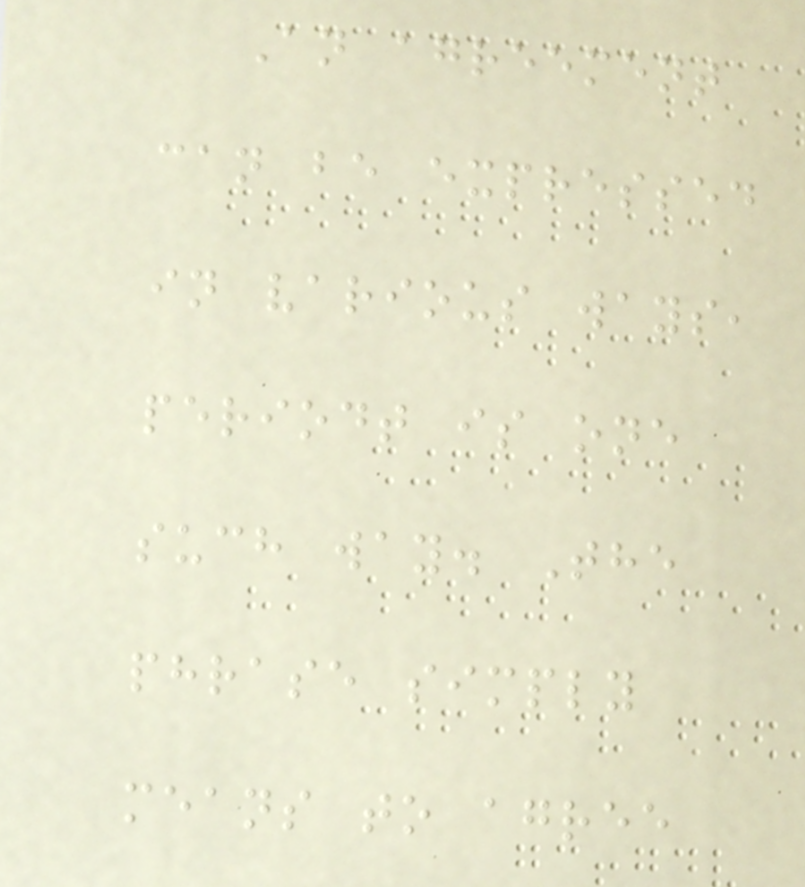An agreement
can be expressed
in various ways,
periodt is one
such way. The
phrase simply
means to agree
